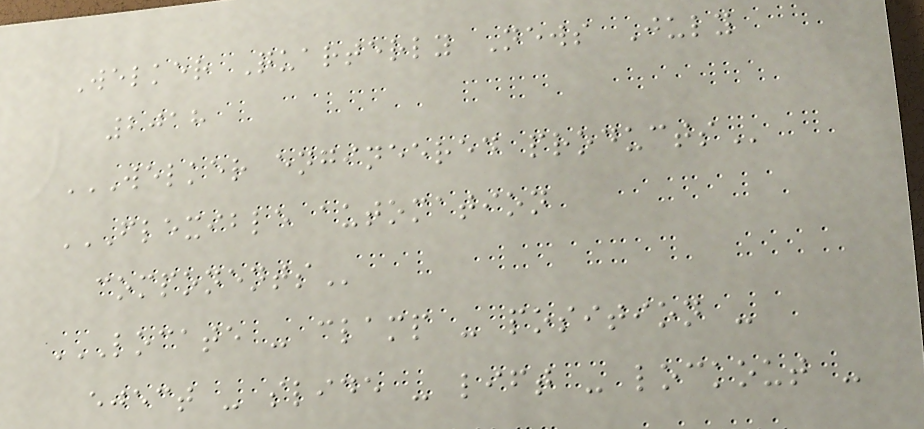Welker Quarterly News July
2018
WELKER ENGINEERED PRODUCTS
FLEXIBLE AUTOMATION
COMPONENTS
LOCATE - CLAMP - POSITION -
EJECT - SLIDE - LIFT - LOCKOUT -
